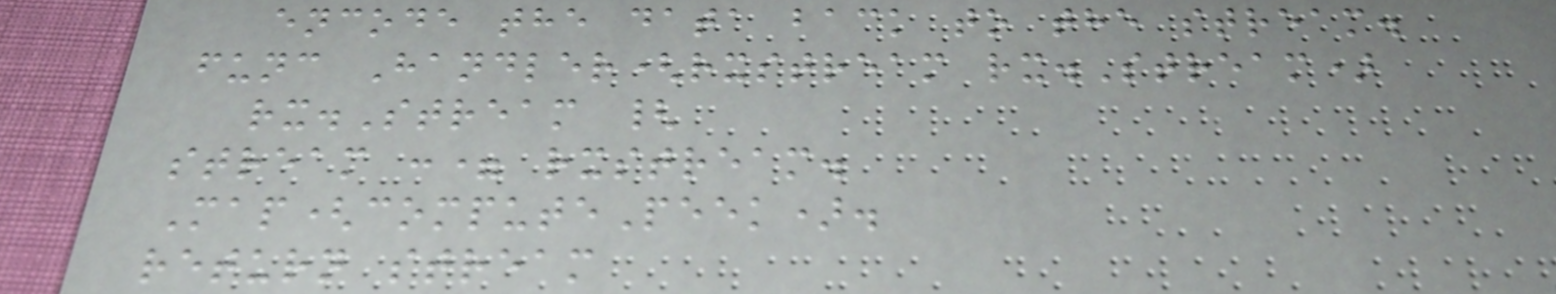encode the data back to the stream.
func Handler(rxstream rx.Stream)
rx.Stream {
stream := rxstream.
Map(computePeek).
return stream
